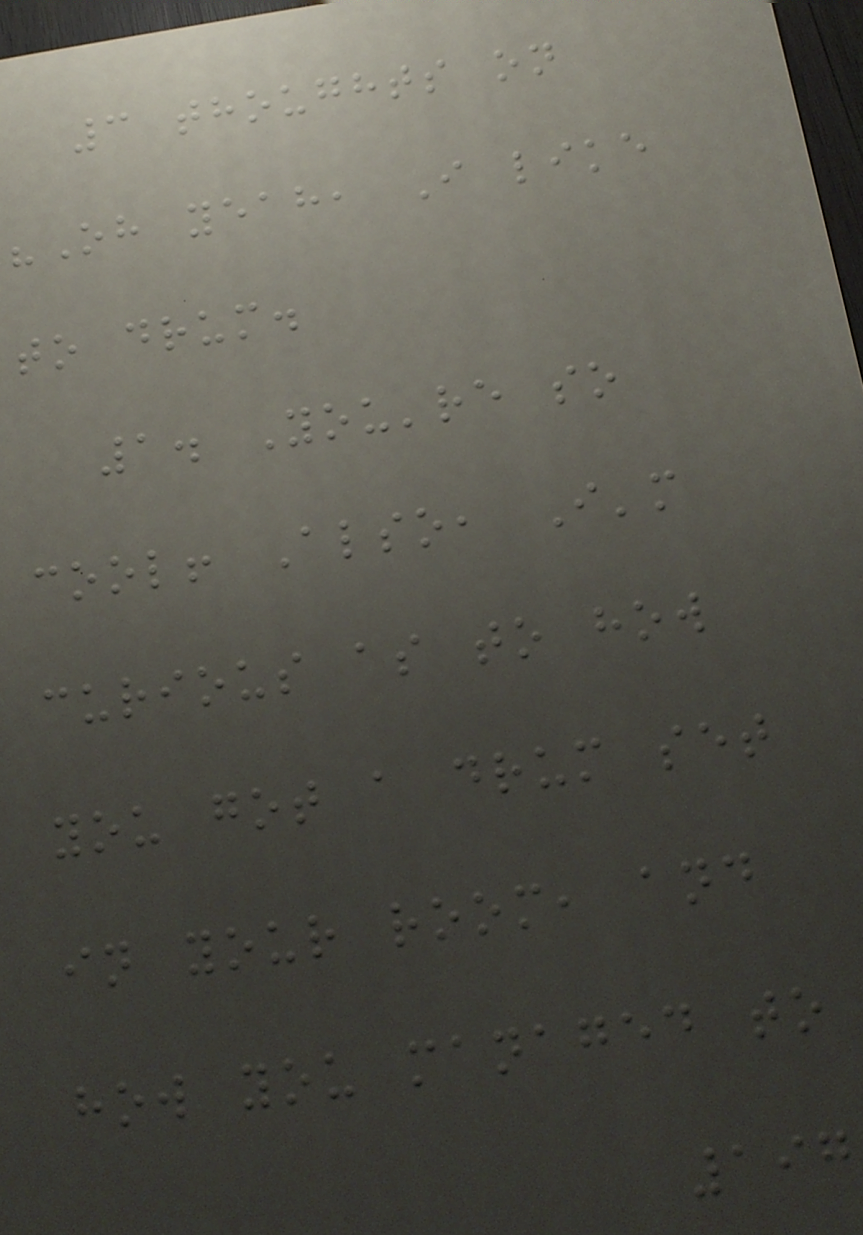3 thoughts on
"Oh yeah, I like
to drum.
1. You're so
cool! Also, I'm
curious as to how
you got a drum set
in your room, and
how you managed to
197
